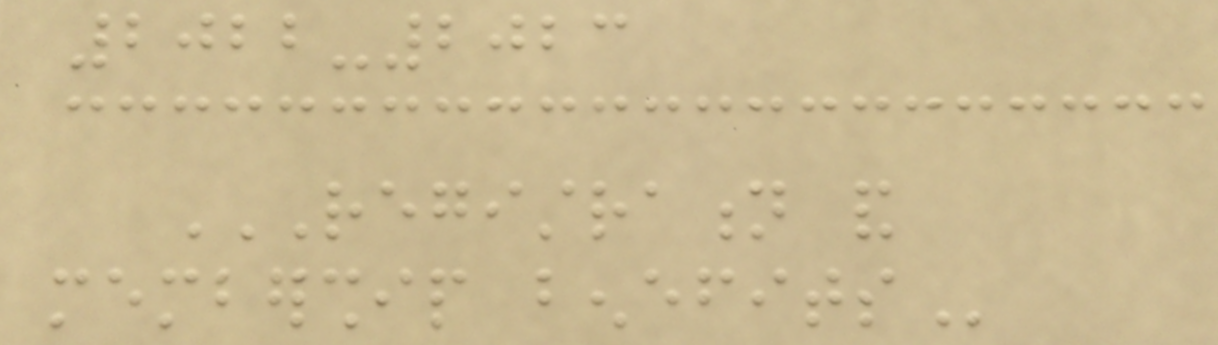2022-2023
REGISTRATION AND
MEMBERSHIP BENEFITS
